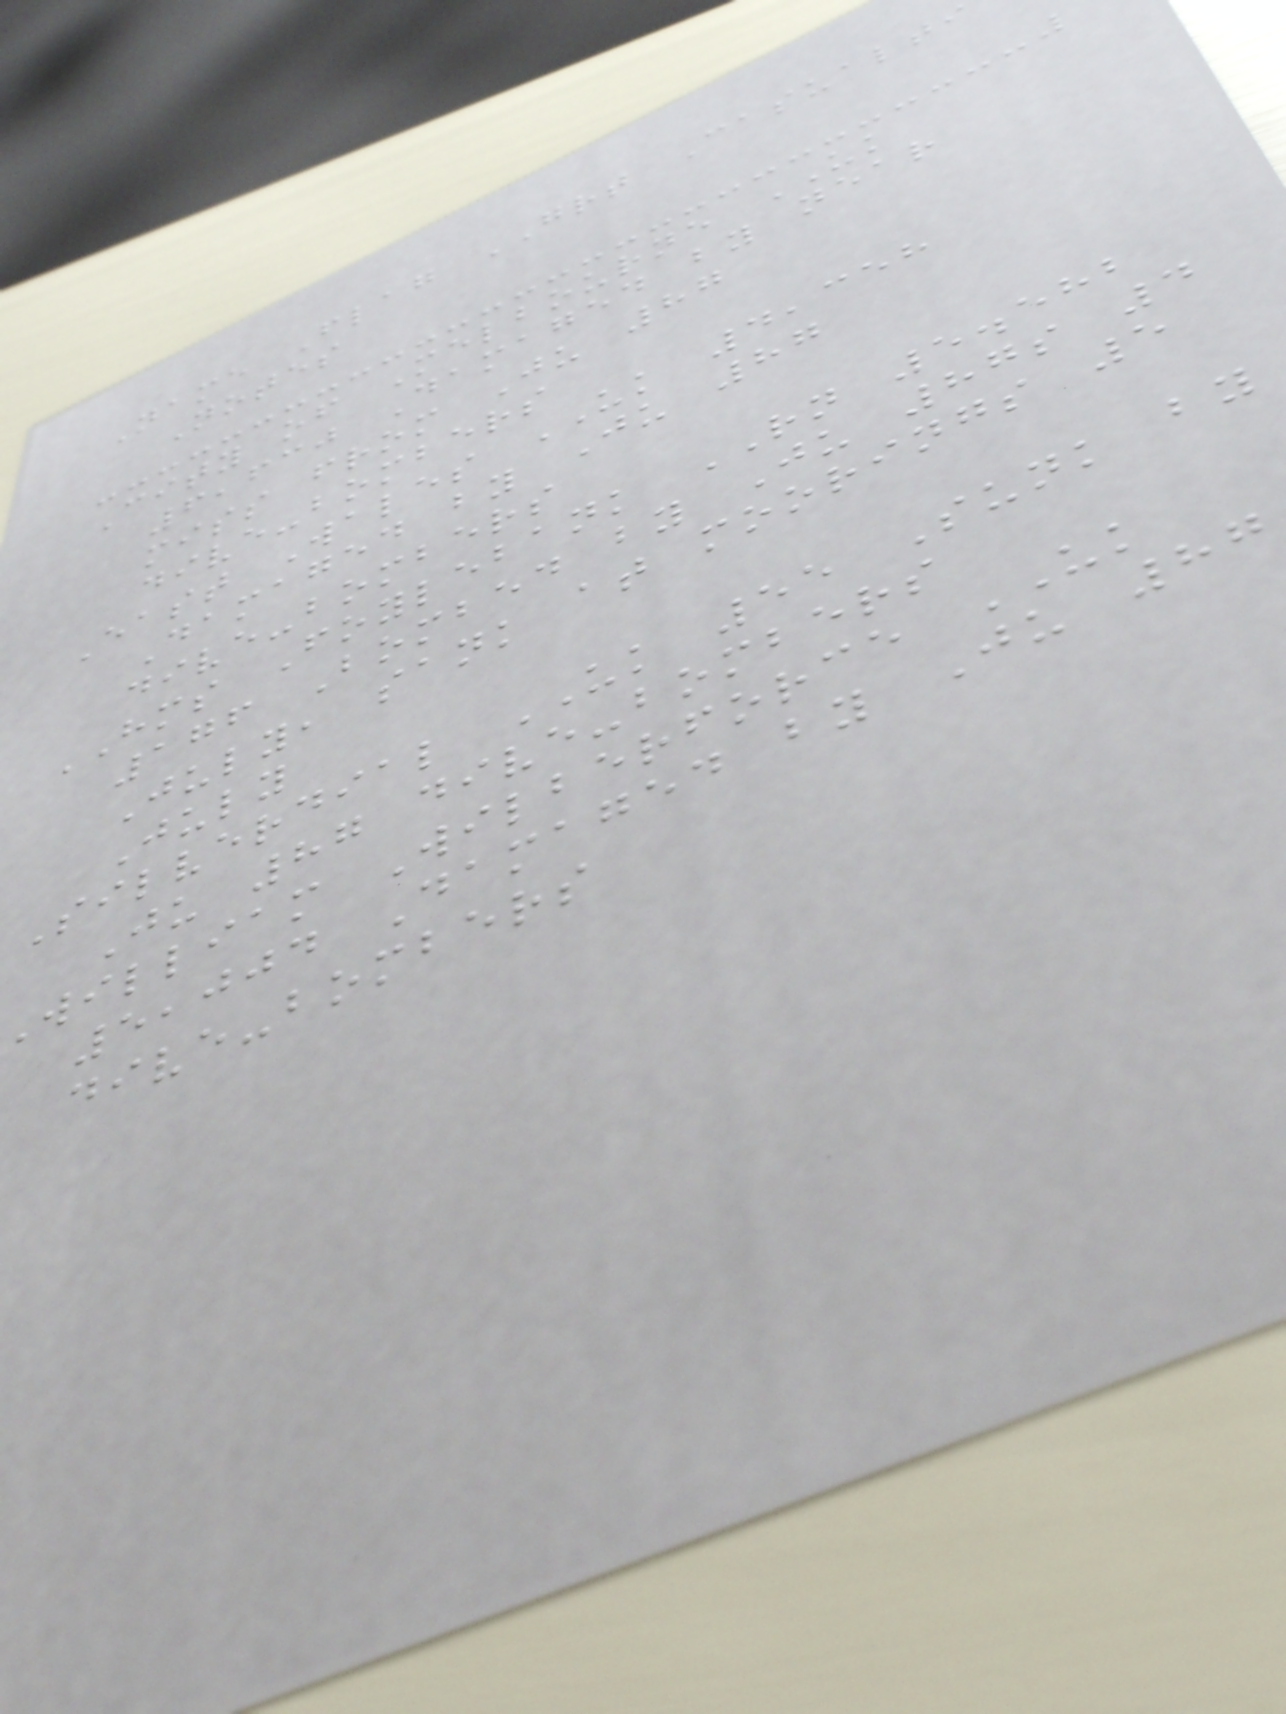Name Flag GRT Casualti
Notes
City of Melbourne UK
6,630 Damaged by near
miss from Ju 87
dive-bombers
East Wales UK 4,358
Damaged by Ju 87
dive-bombers
HMS Foylebank RN 5.582
176 Bombed by Ju 87s 4
July, sank at moorings 5
July
Silverdial UK 55 Sunk by
Ju 87 dive-bombers
william Wilberforce UK
5,004 Damaged by Ju 87
dive-bombers
